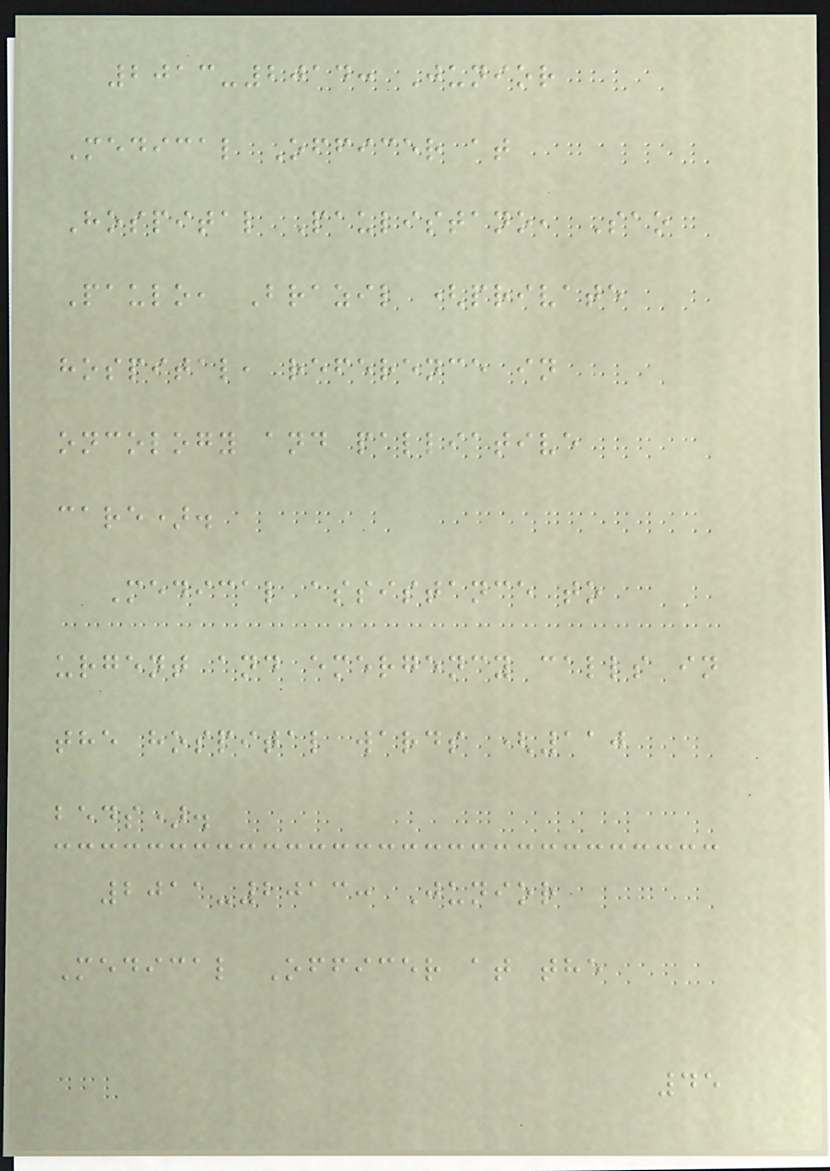2013-2014: Junior
Medical Officer at
Hospital Paulistano, Sao
Paulo, Brazil (private
hospital, reference in
oncology and palliative
care).
Medical assistance to
urgent and emergency calls in
the hospital wards (110
beds).
2011-2013: Junior
Medical Officer at the
45
